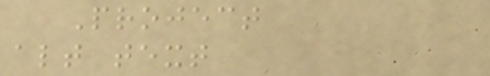Project
alt text
